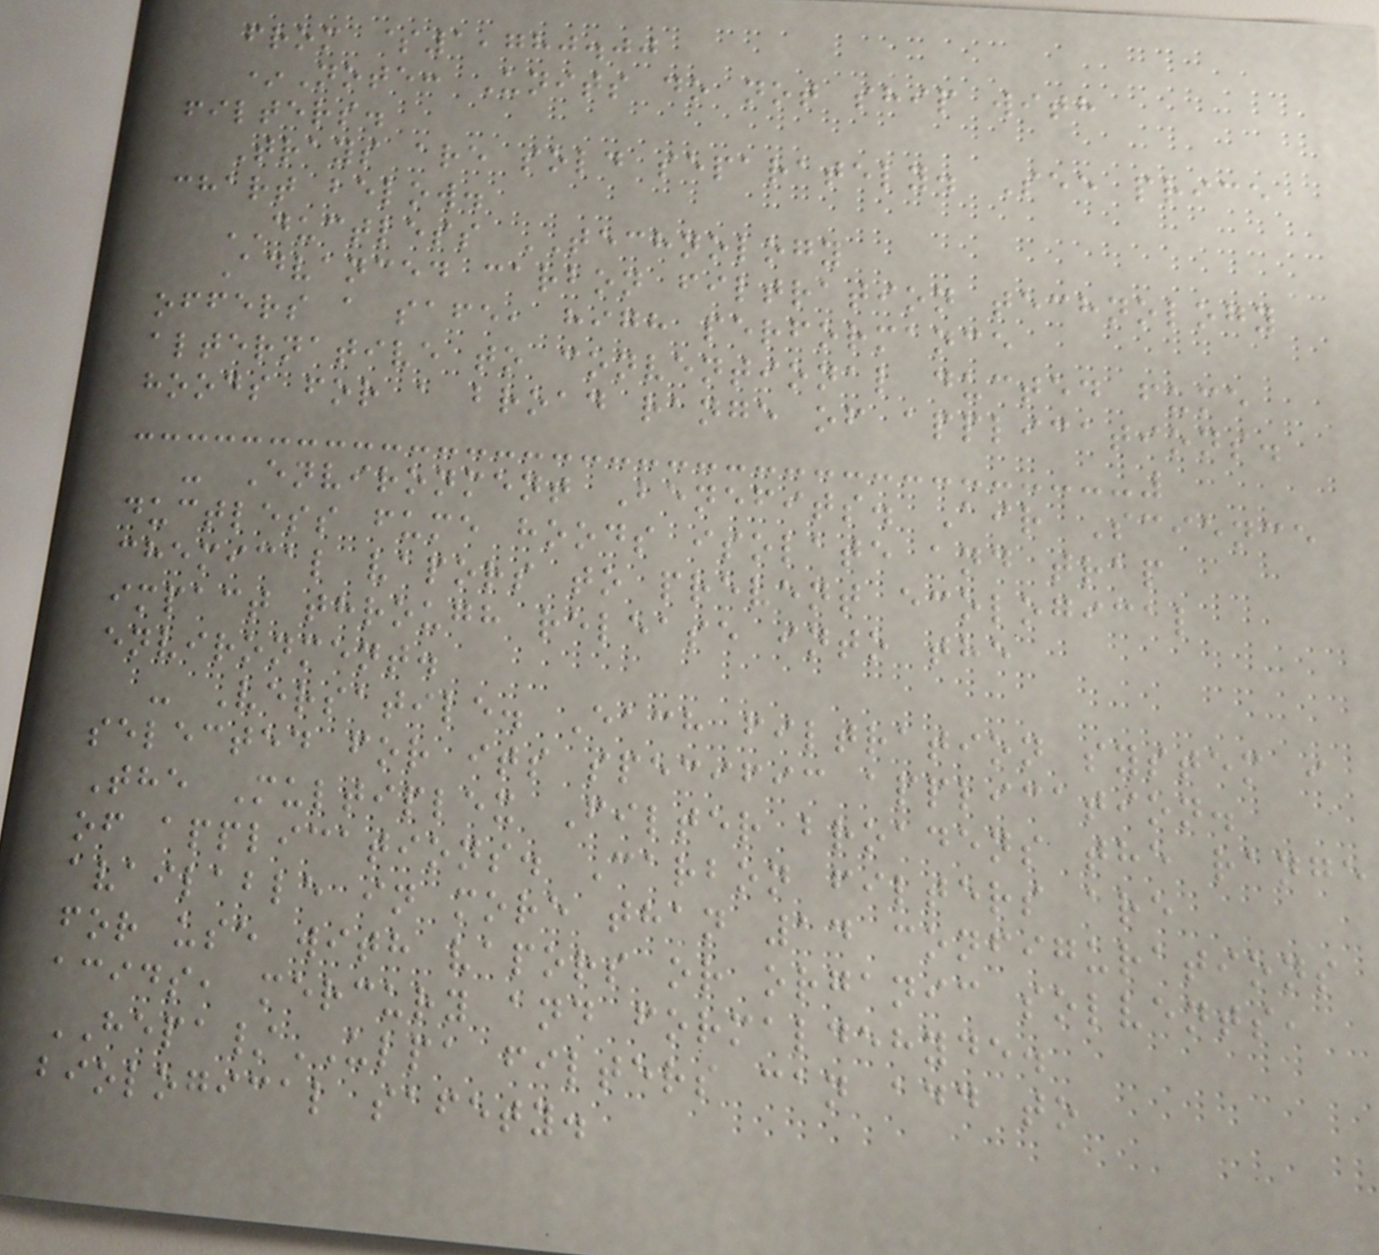from $1,780.00
*Note: Units do not ship with
filters.
Trays are sold separately. See price
chart below.
DUCTLESS TECHNOLOGY
Advanced carbon filtration technology
offers a safe, high performance
alternative to conventional ducted fume
hoods for a broad range of applications.
- Environment Benefits. Air Science
ductless fume hoods isolate and trap
chemical vapors to prevent ecological
impact through release into the
environment.
- Versatile. Each filtration system i
selected for its specific application.
The Multiplex Filter broadens the range
of applications. Carbon filters are
available in more than 14 configurations
for use with vapors or organic solvents,
acids, mercury and formaldehyde.
HEPA/ULPA filters can add to
biological safety.
